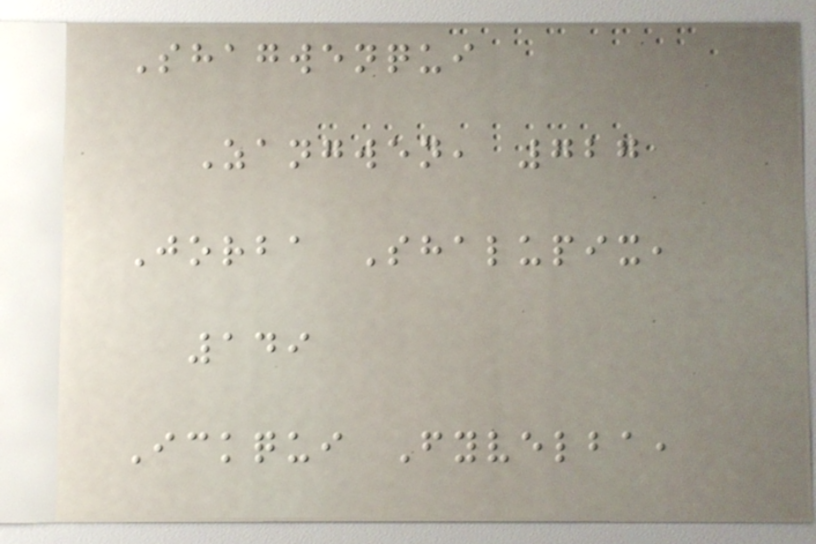Shagwenqui
Zangwen, 727
Jorba Shalupix,
149
Ickqui Fyvelba,
